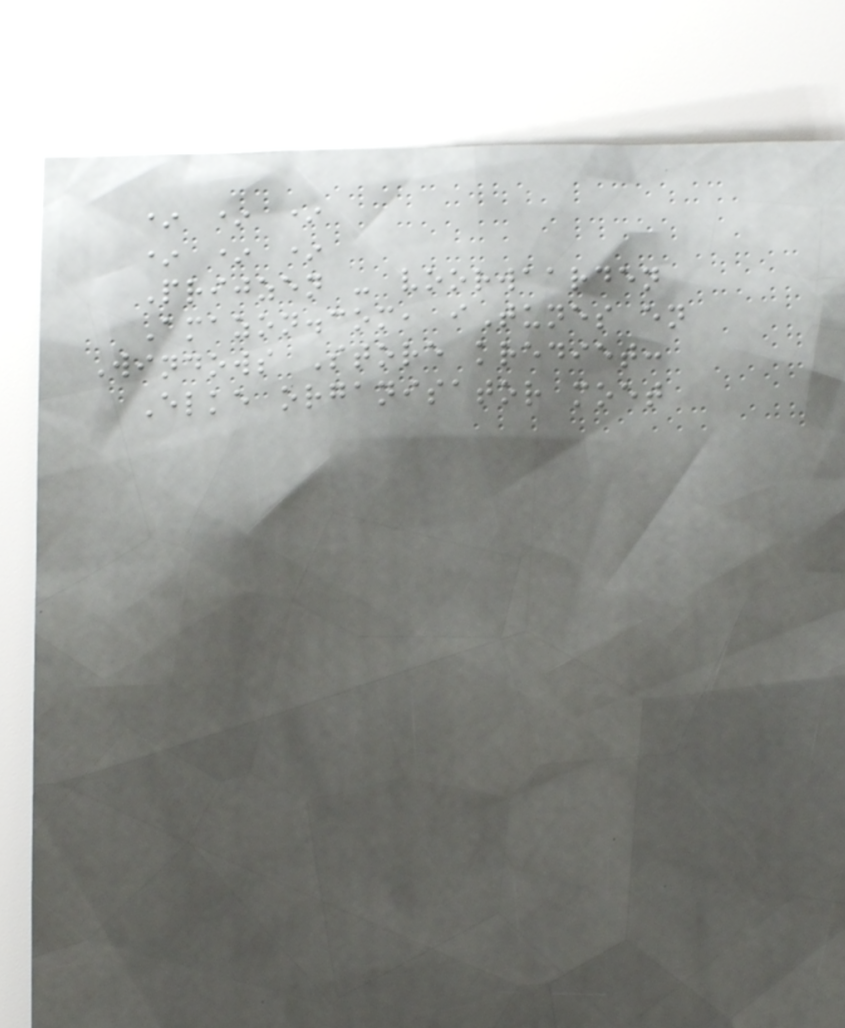* * *
* * *
Prijzen - voorwaarden
Amazon.com, iTunes en
Windows Store krediet:
Elke organisator moet
